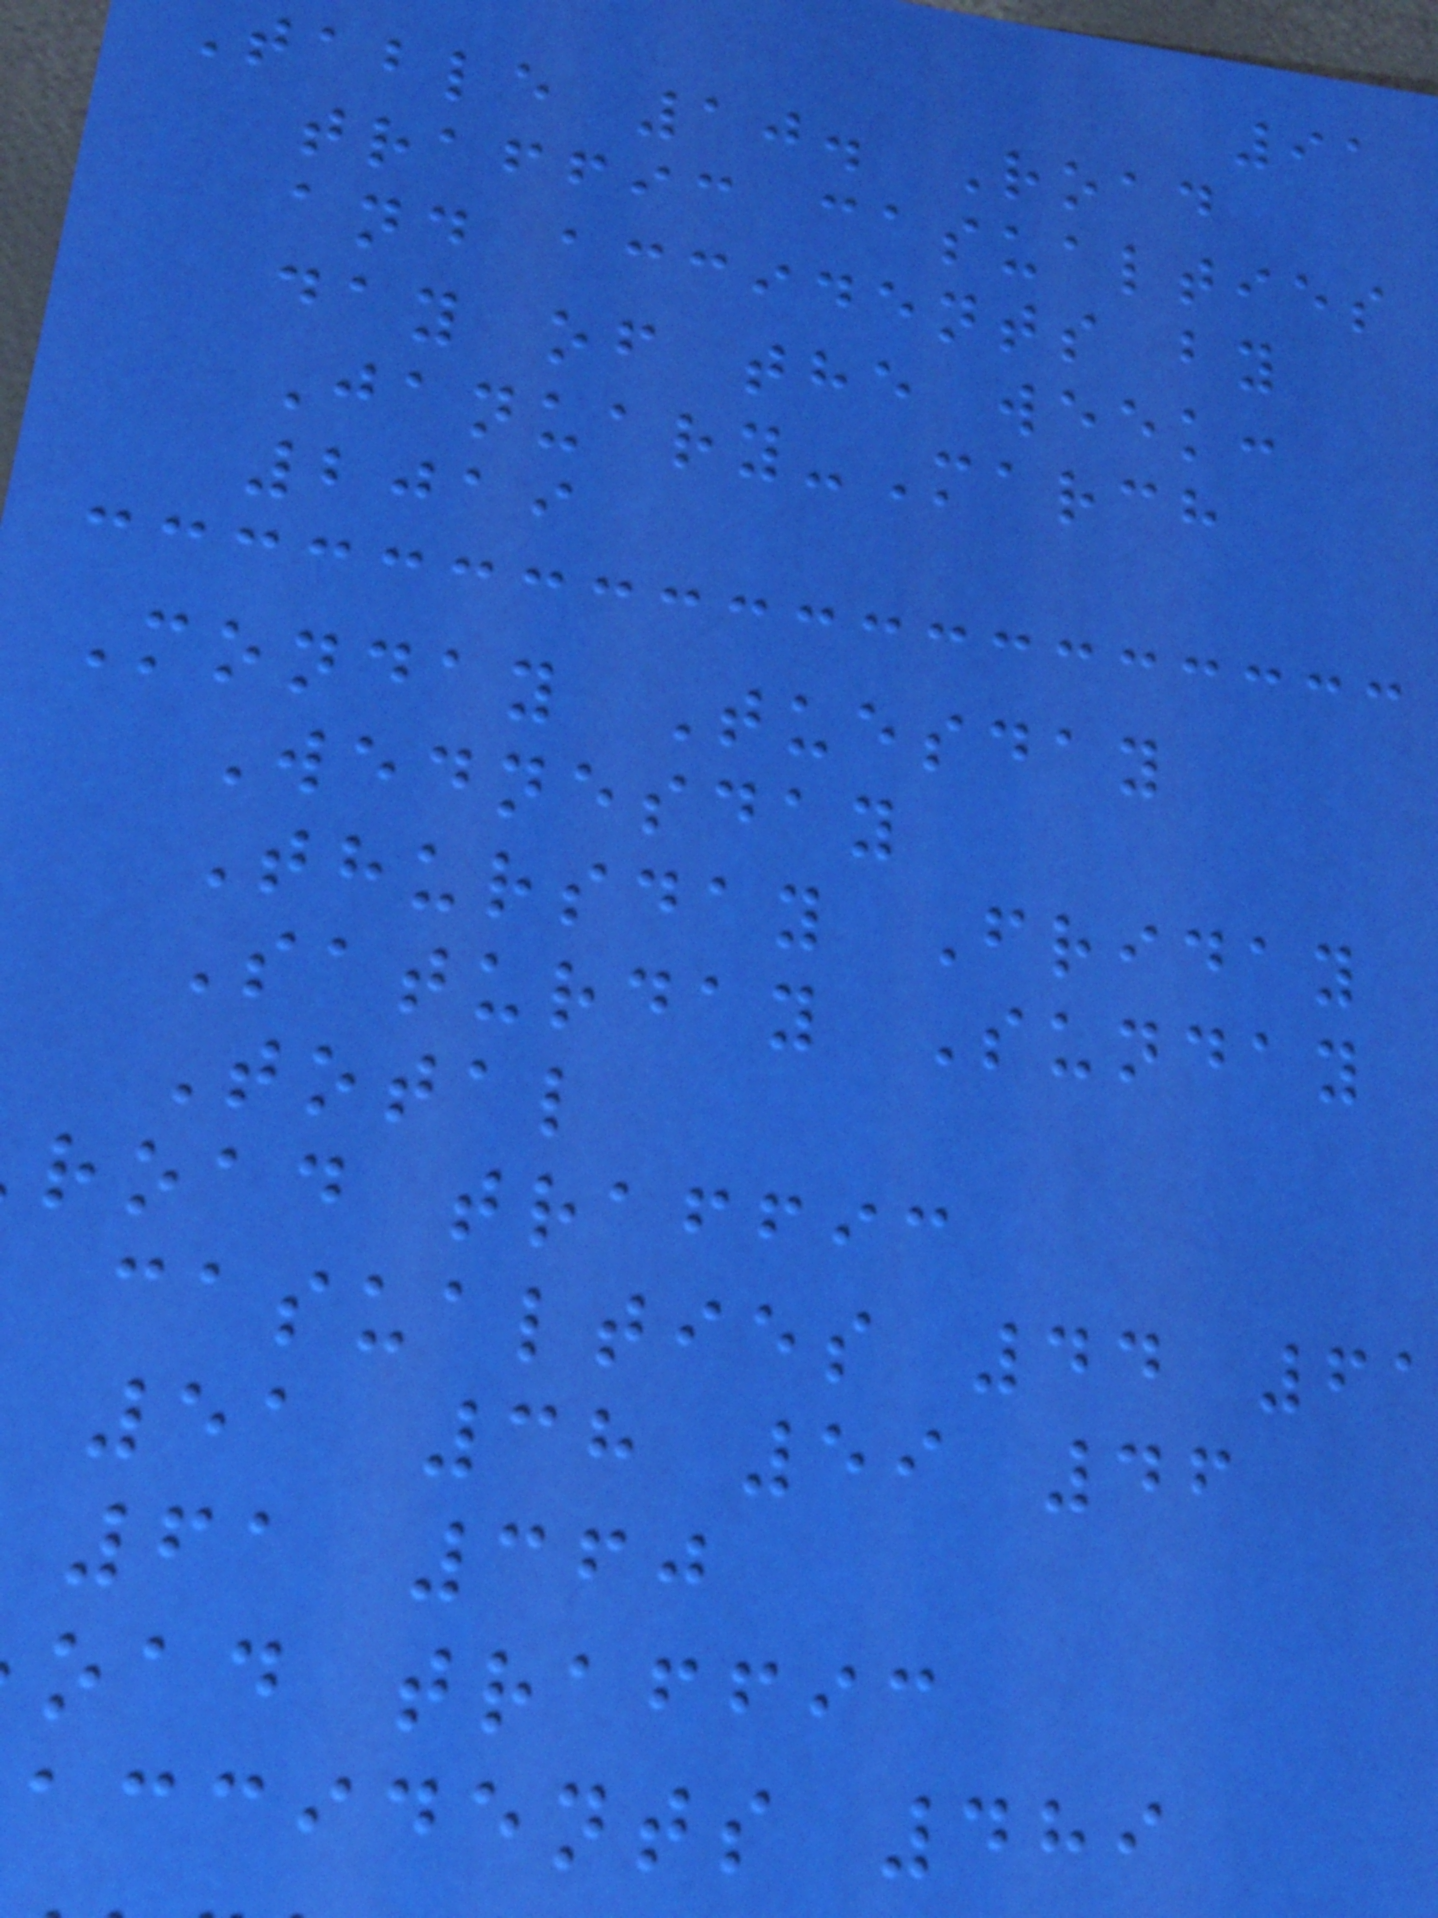91
table 10. Road
traffic casualties
and accidents by
day of the week:
January-March
2019
Monday Tuesday
Wednesday
Thursday Friday
Saturday Sunday
Total
road traffic
casualties 44 61
51 38 59 46
61 360
oad traffic
accidents 489
